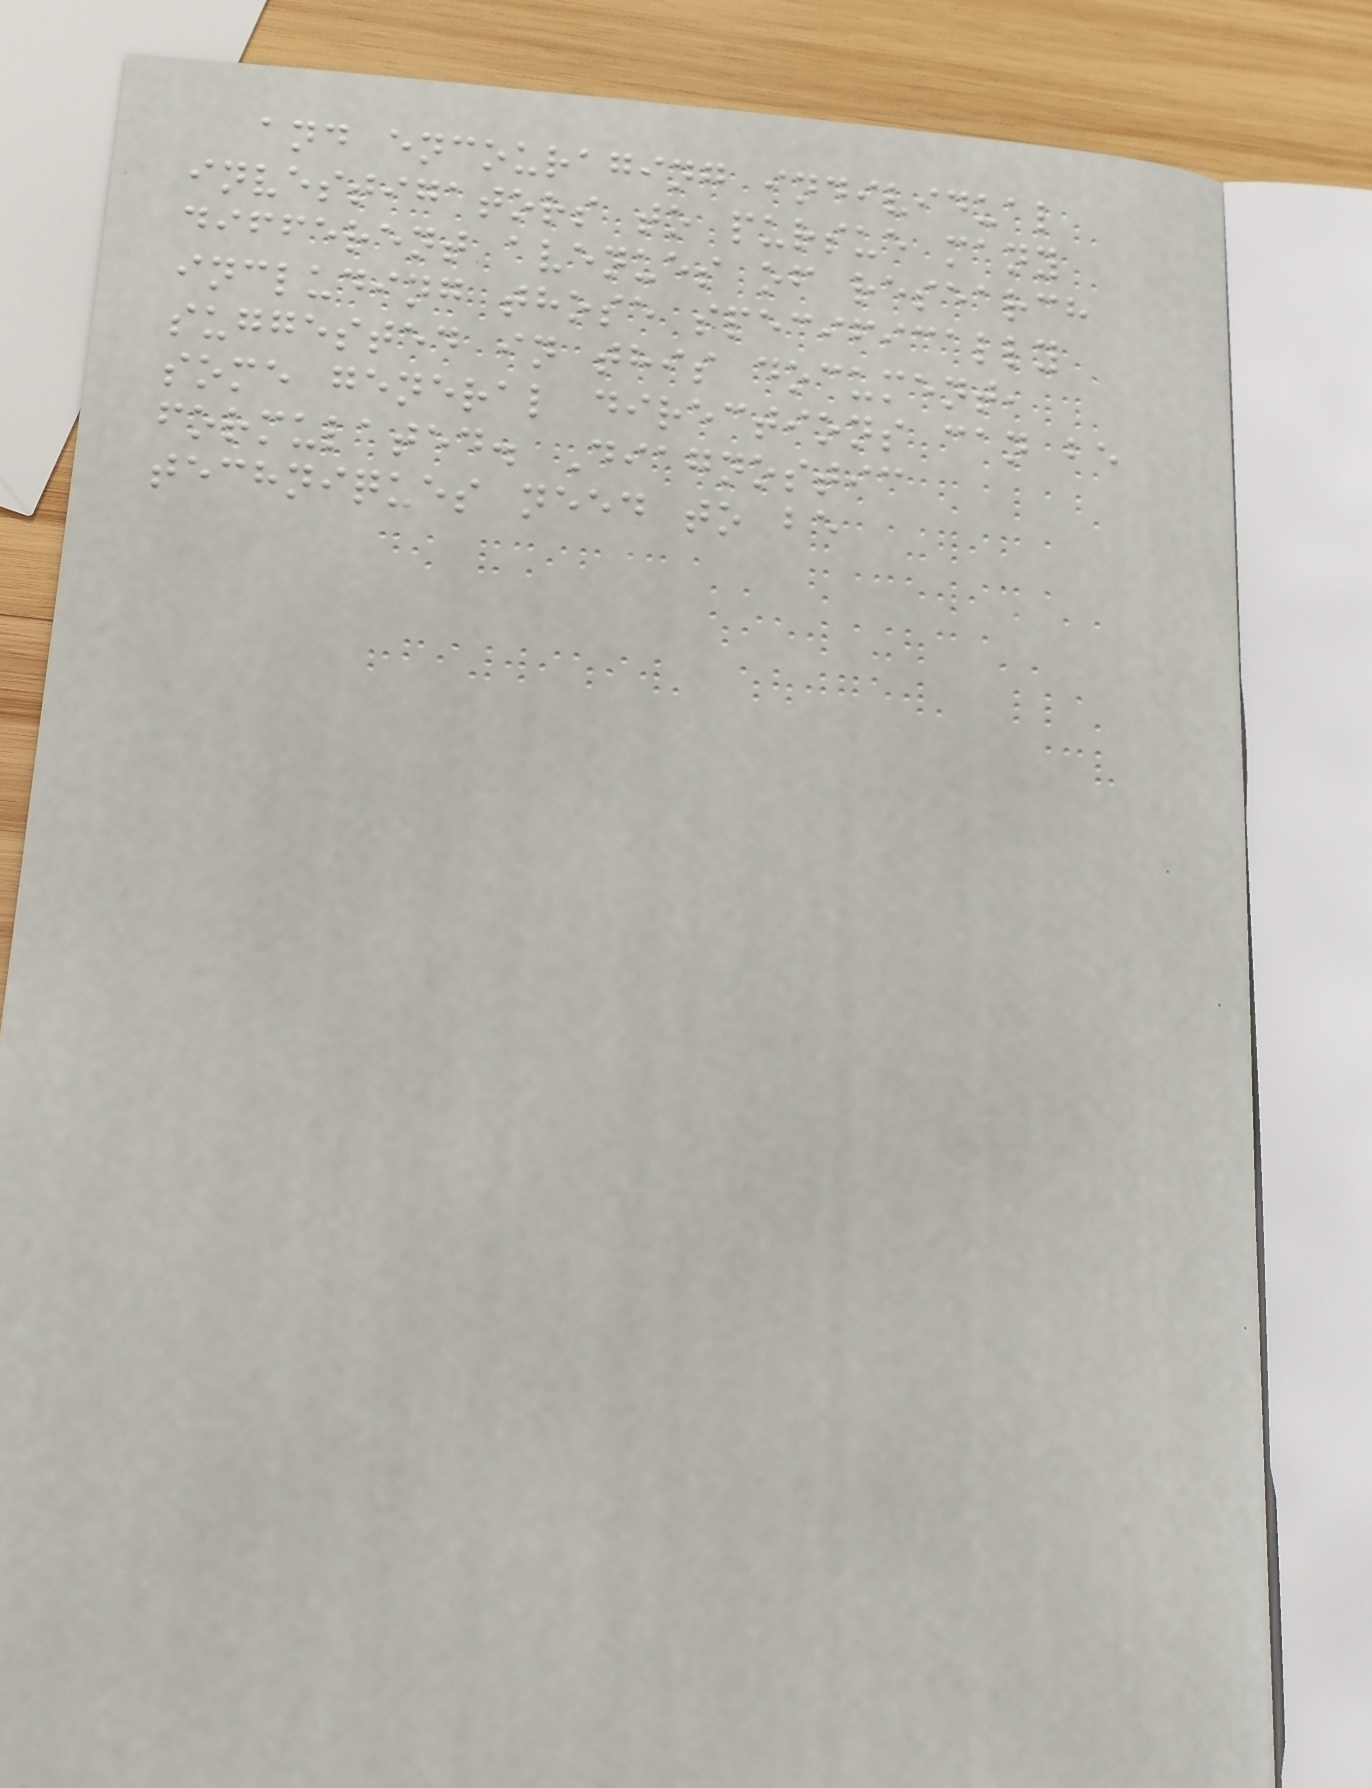and encouraging individual
investigators to pursue many
different avenues of research
including those specifically
suggested in this document,
some general directions can be
formulated. Diagnostic
techniques need to be
